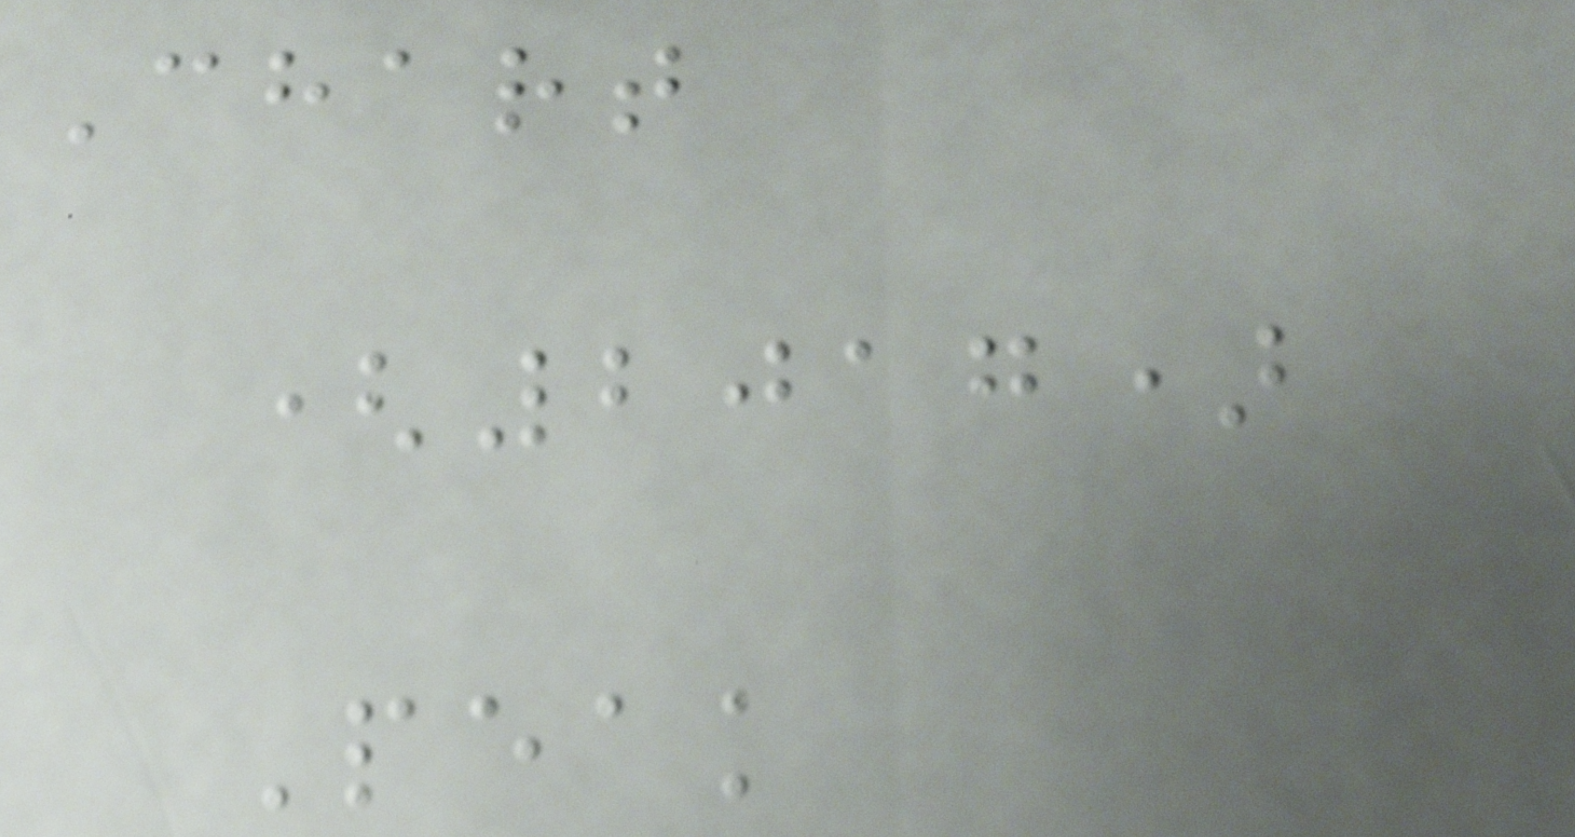Chart
(2017)
Peak
